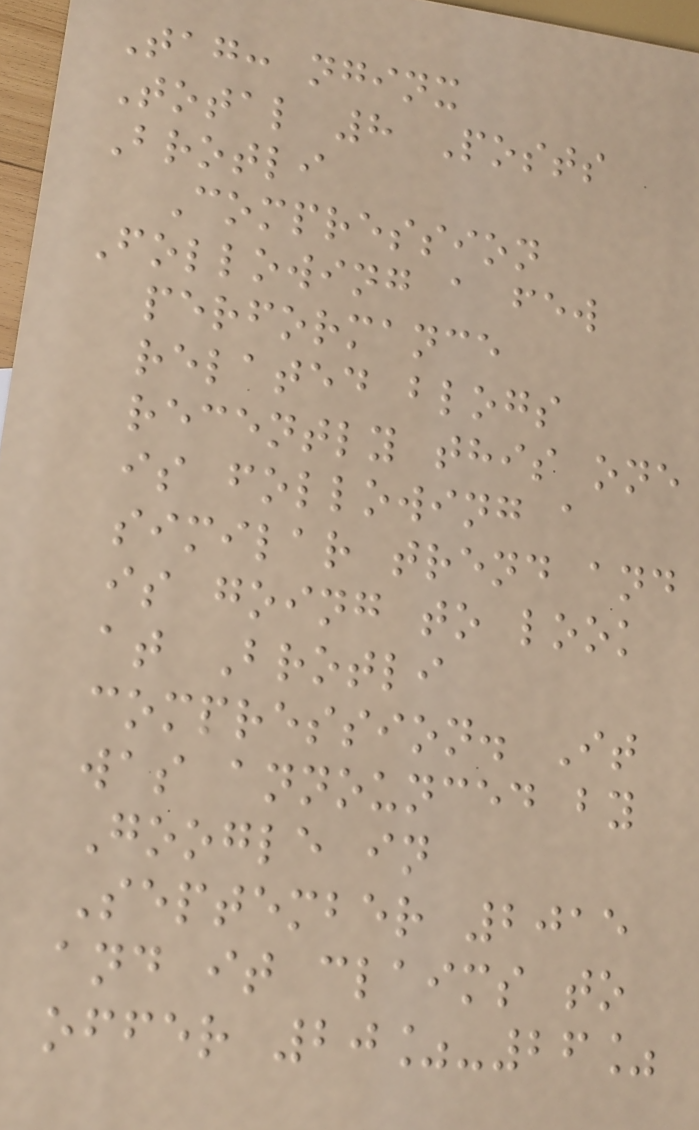Tag: nginx
Total 8 Posts
Brotli
Compression
Following a few
performance
related blogs
recently this one
is following a
similar trend and
is going to look
at Brotli
compression. It
was announced by
Google in
September 2015
and it claims to
offer 20%-26%
